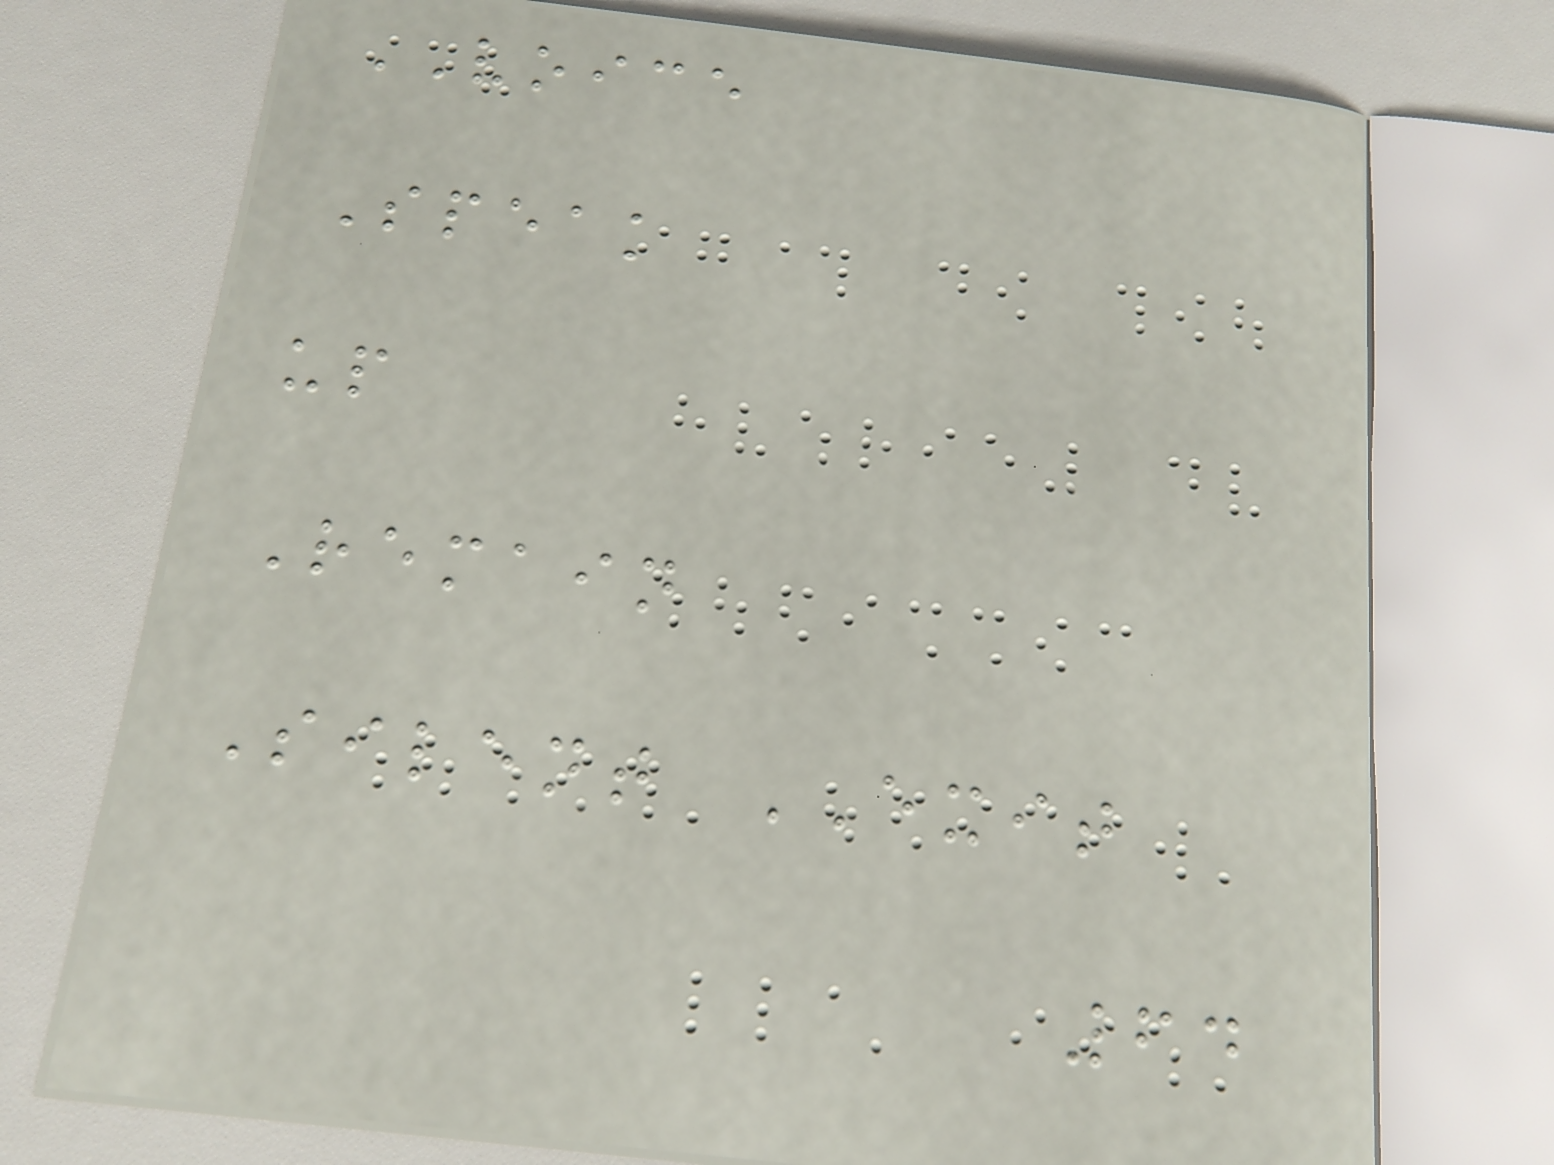VOICE
Speak
up
Remain
Silent EXIT
64
